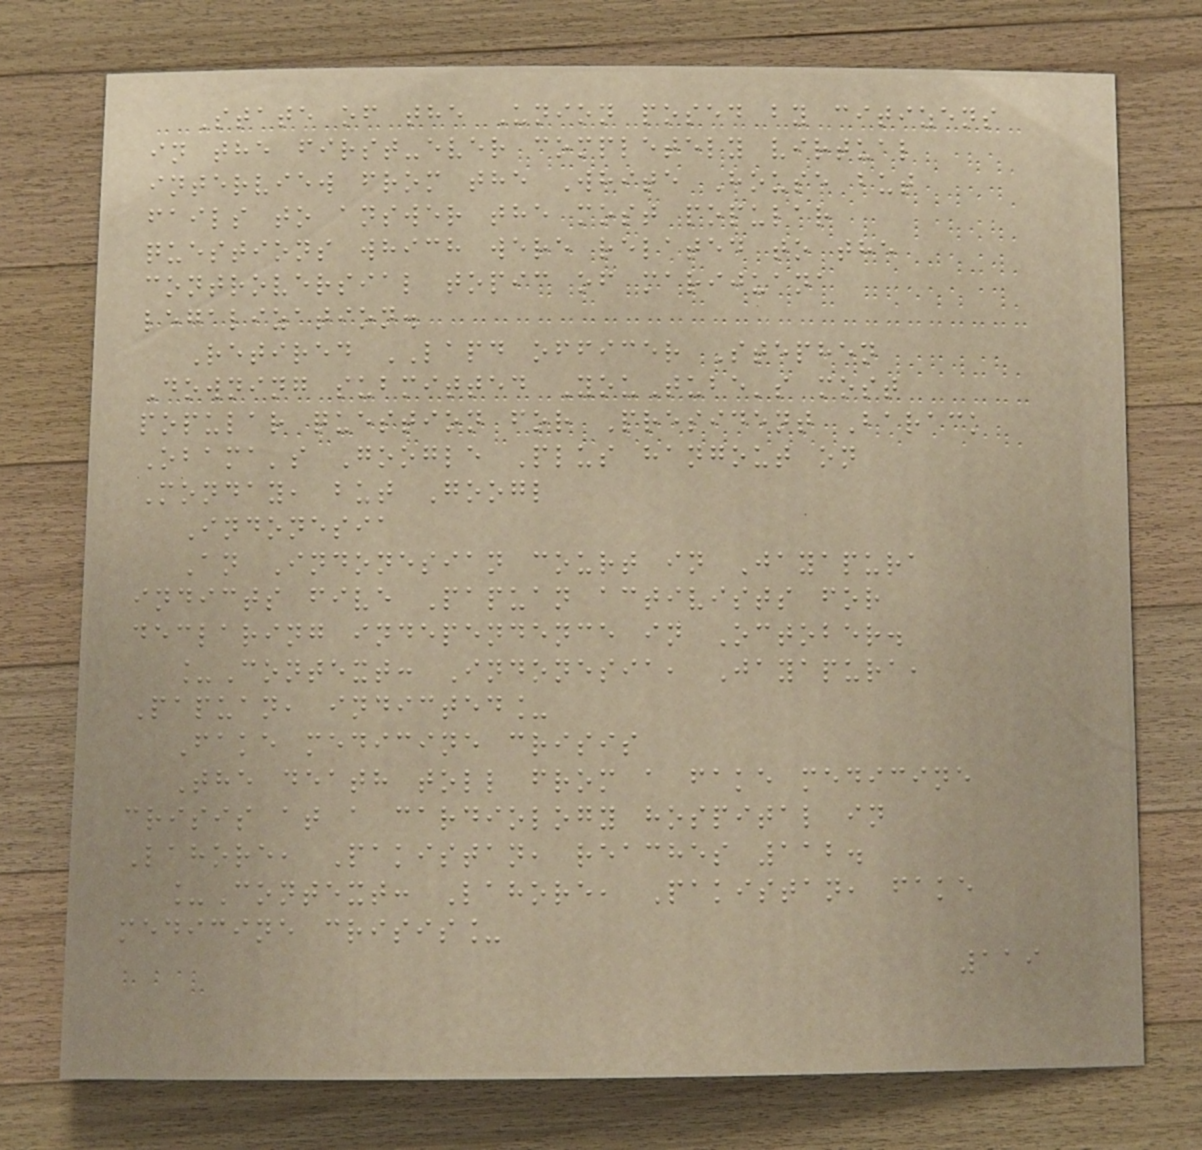State of the Union posed by citizens
in the first-ever completely virtual
interview from the White House but
fails to answer the most popular
questions which were related to the
controversial topic of marijuana
legalization.
Retired LAPD officer Stephen
Downing submitted YouTube's most
popular question for President Barack
Obama's Google Plus hangout on
Monday, but Googl
Indonesia
An Indonesian court in Jayapura
indicts five Papuan activists for
declaring independence in October.
_Context: Indonesia, Jayapura,
Papuan, indicted_
Fake medicine crisis
The death toll from a fake medicine
crisis at a cardiology hospital in
Lahore, Pakistan, reaches 112.
_Context: Lahore, Pakistan, fake
medicine crisis_
119
